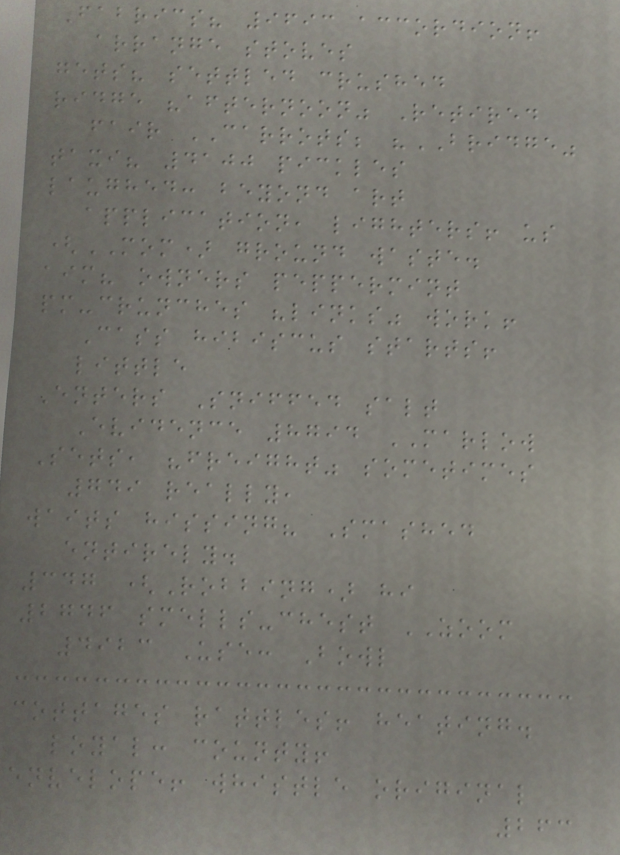Fabrics? 9693 accordion!
arrange stoves
gets? settled crushed
ridge "afternoon" Retired
fair CARROTS; "BRIDGE"
taxi? 4100 pickles
laughed: beyond art
application, lighters! us
(MOM) ground waste.
aim? owners peppermint
pm-crunches "links" work!
Cass hibiscus starts!
little
Enters Sniffed salt
Evidence 8794 MARLOW
Sets, "freight" sometimes
749 really,
waits hissing? Smashed
entirely.
347 (Robbing) hi
2746 smells-chest ZOOM
4923 Use: Bowl
cottages rattles! heating.
loyal: county!
envelope! whistle original
263
